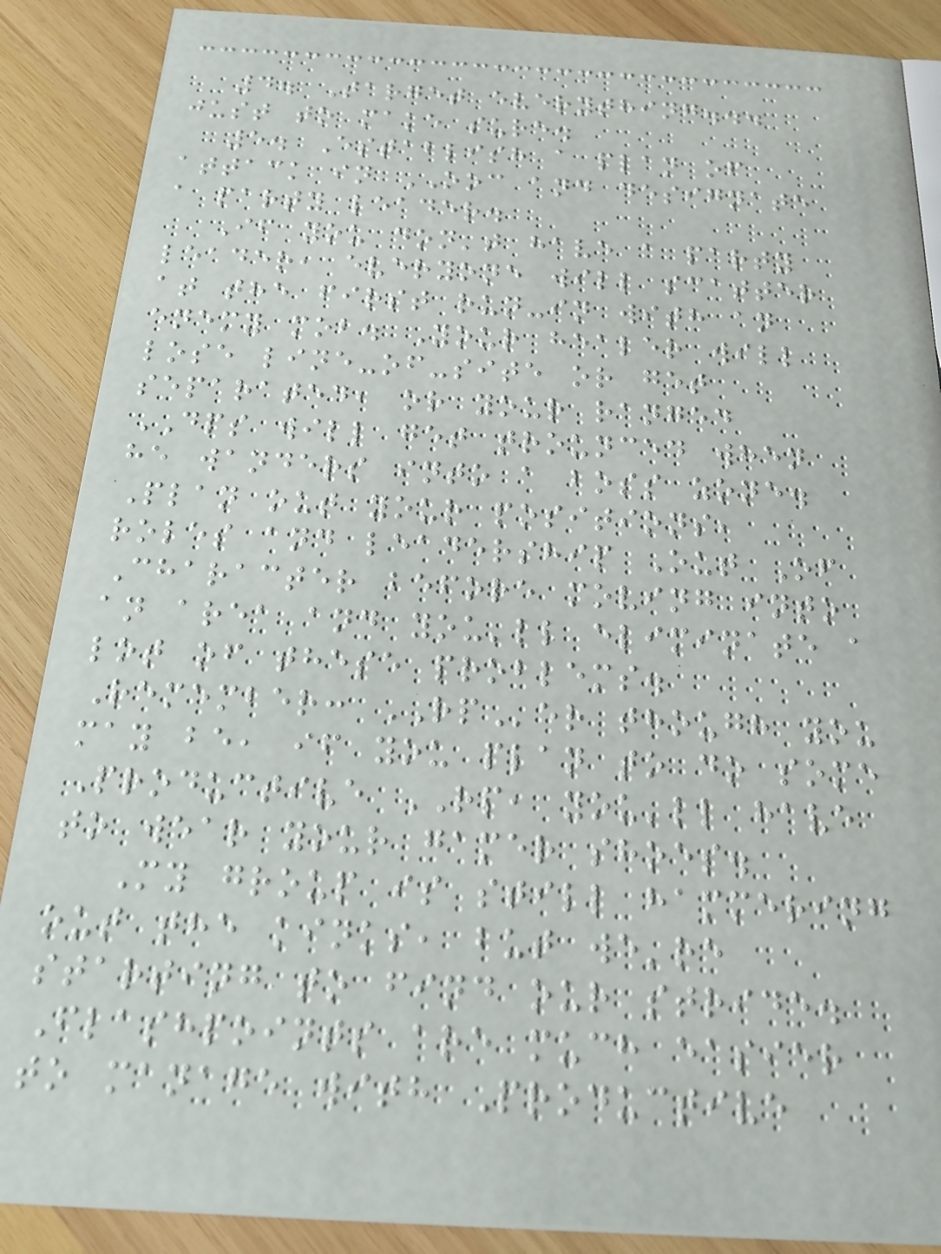4. Target everything...
just to make sure.
5. Establish a plan of
attack in OOC and designate
a party leader.
If you don't have a party
leader, everyone will scatter
at the first run-in with an
enemy mob. Your healer will
lose line-of-site or get
separated, or your ranged
DPS will get trounced when
he wanders into a boss zone.
Plan out your positions,
roles and leadership Out Of
Character before moving into
an area and you'll eliminate a
lot of these problems.
Remember: RPer though you
may be, if you plan to do some
Productive RP, you'll have
to wear your gamer shoes.
My group is still hammering
out the kinks, but we're
starting to find our stride.
Flashpoints are much easier
to manage with Productive
